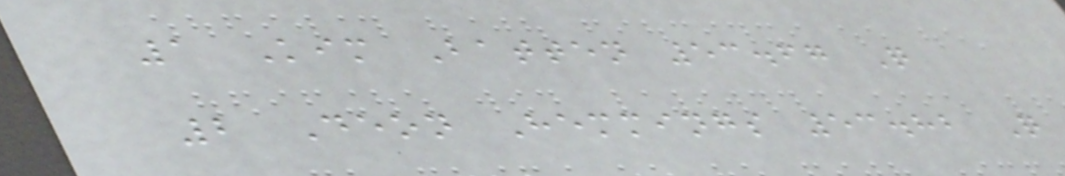1 Kim Batten 53.67 Q
2 Deon Hemmings 53.82 Q
